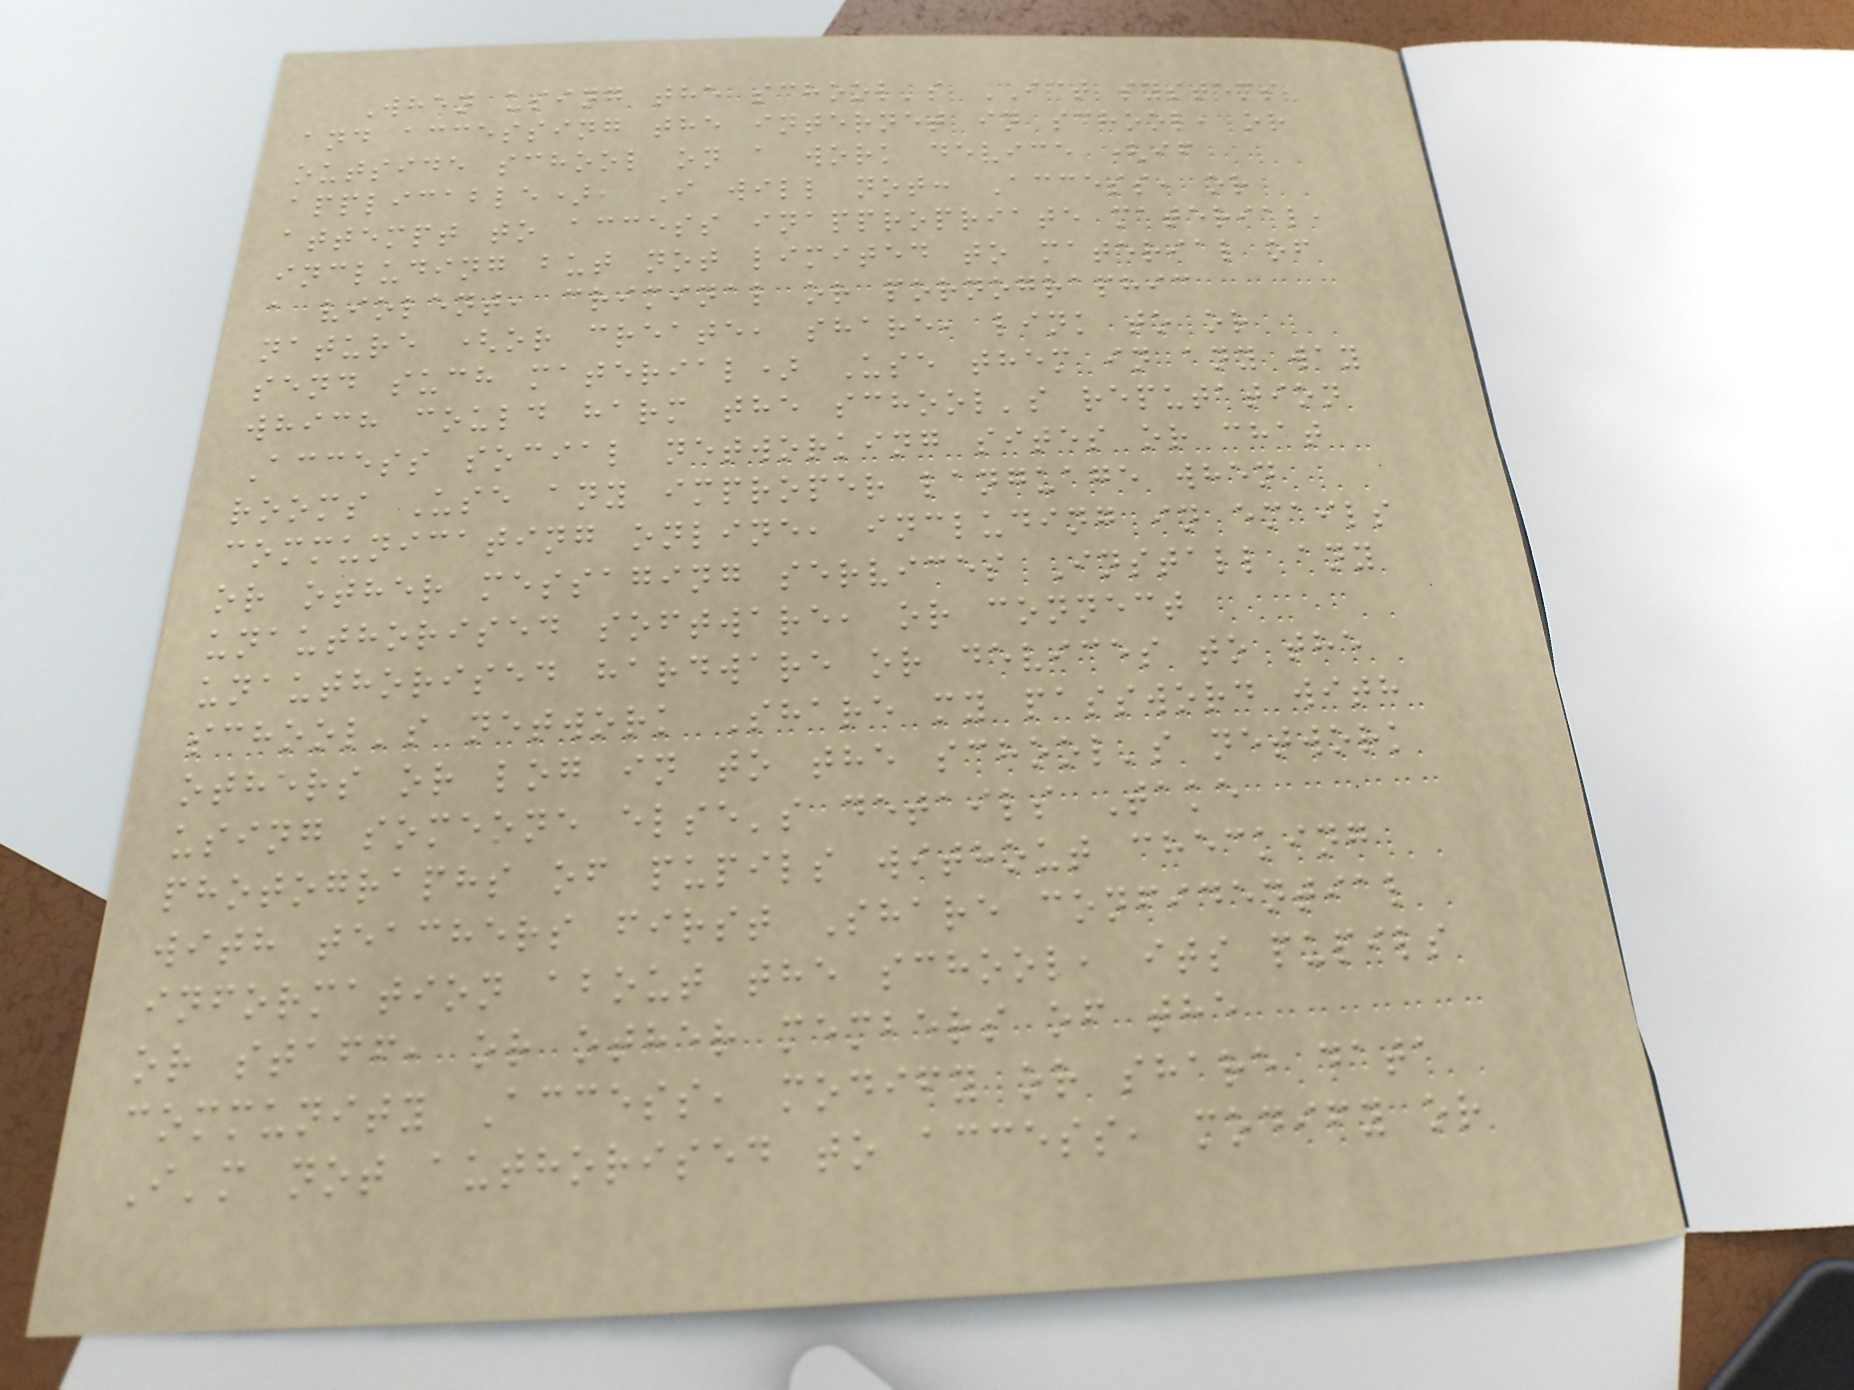When using the school's ICT systems
and accessing the internet in school, or
outside school on a work device (if
applicable), I will not: Access, or
attempt to access inappropriate material,
including but not limited to material of
a violent, criminal or pornographic
nature (or create, share, link to or
send such material) Use them in any way
which could harm the school's reputation
Access social networking sites or chat
rooms Use any improper language when
communicating online, including in emails
or other messaging services Install any
unauthorised software, or connect
unauthorised hardware or devices to the
school's network Share my password with
others or log in to the school's network
using someone else's details Take
photographs of pupils without checking
with teachers first Share confidential
information about the school, its pupils
or staff, or other members of the
community Access, modify or share data
I'm not authorised to access, modify or
